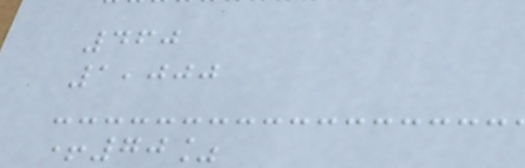460
1,000
+70%
